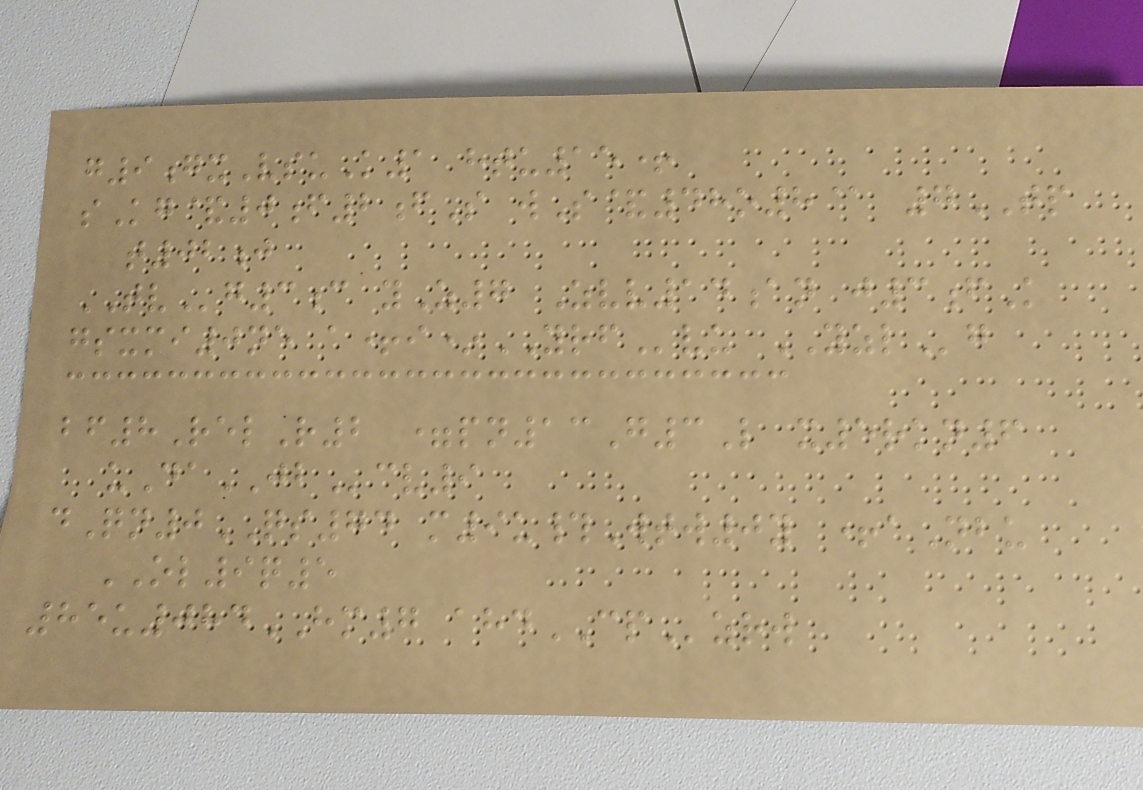g9gxVsuK1 htu15+
sKg&0f2fS wS&48o8@ 7TP
t02j
TVg3c yZ7 Zvv14an j3fK
gsxmi0ne a+i*YRFvu YZLg
bf8RelR2 =pn13G3L x5rkn6
uDaJBcv9
dQn0QS74 m9u#Wtw0y +aNbu
OL9q5
85u084HM7 ahdCPzrw
